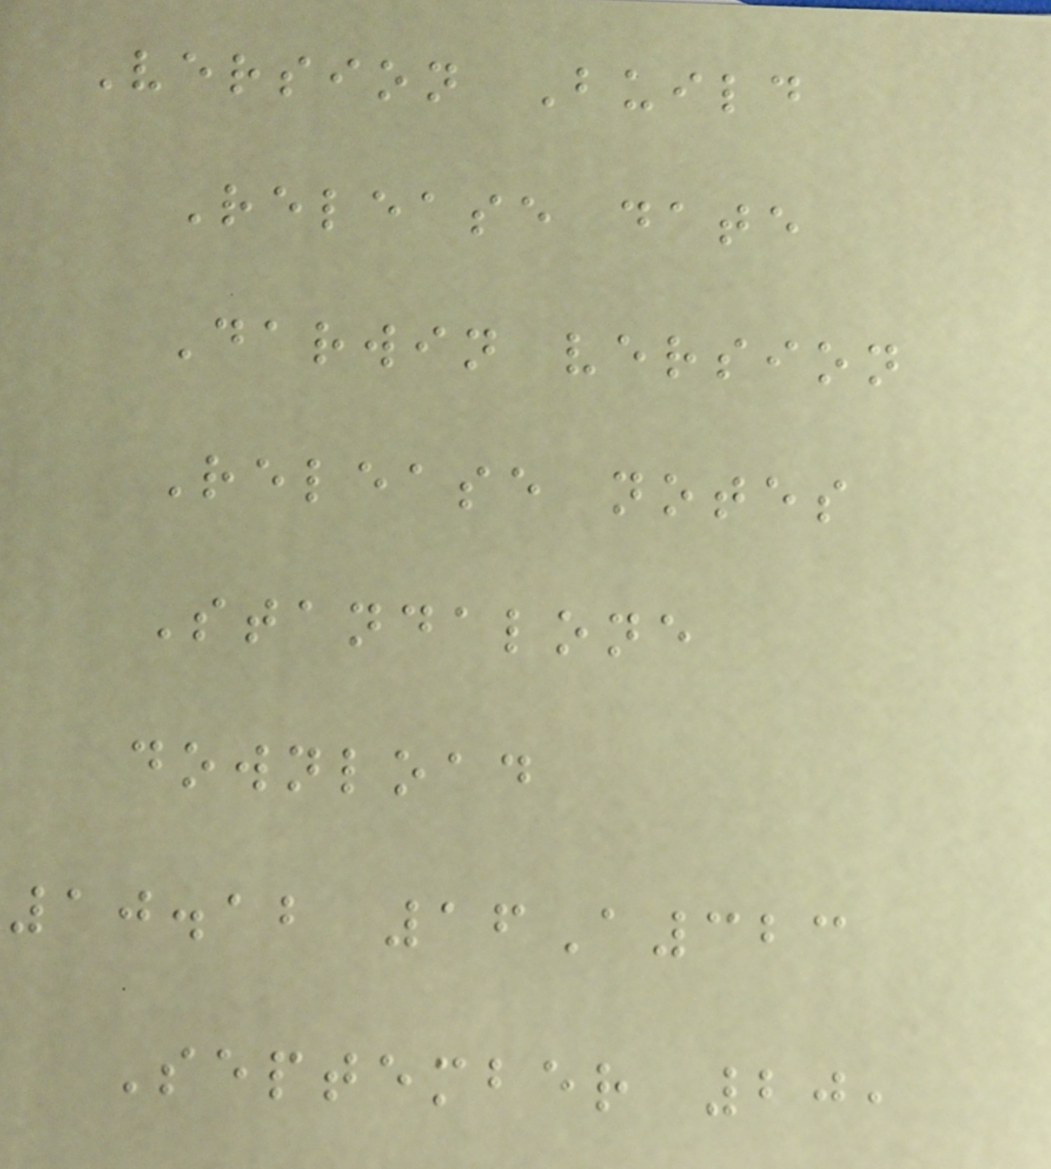Version Build
Release date
Darwin version
Release notes
Standalone
download
10.12 16A323
September 20,
